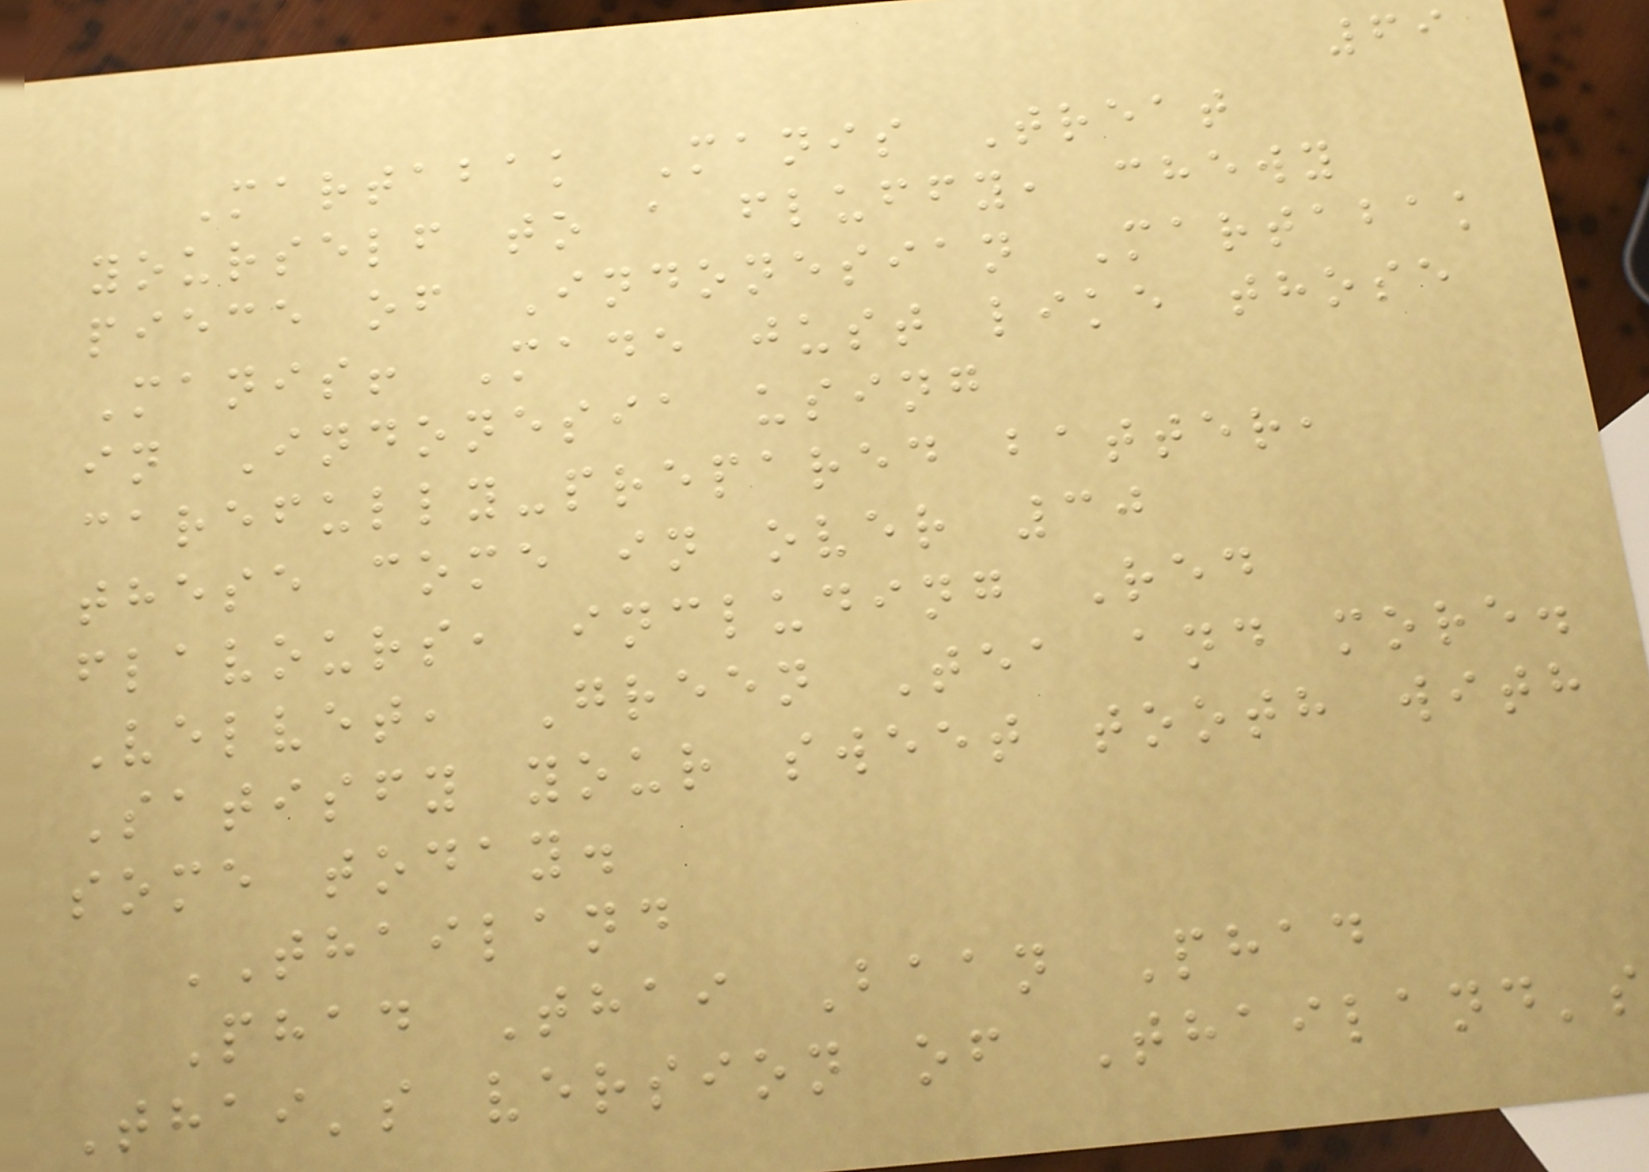69
Martabak Manis Treat
yourself to a fluffy, chewy
piece of Indonesian Martabak
Manis! Made just like those
in Indonesia using
carefully-prepared batter,
these come in over 30
flavours, including Red
Velvet, Green Tea and more.
Satisfy your sweet tooth with
some today.
THAILAND
Phad Thai Baan Phad
Thai's version of Thailand's
